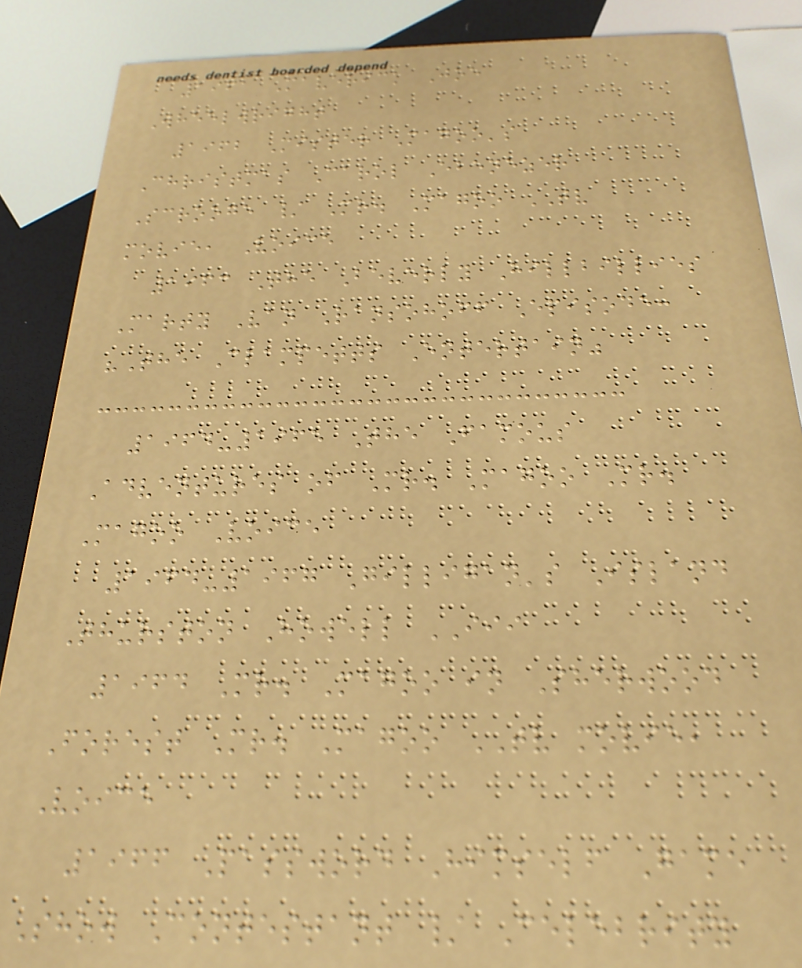1961 Maverick Joe
Wheelwright
1962 Mister Magoo's
Christmas Carol Ebenezer
Scrooge / Mr. Magoo TV
movie, Voice
1963 The Beverly Hillbillies
Marty Van Ransohoff Episode:
"The Clampetts Entertain"
1964-1965 The Famous
Adventures of Mr. Magoo Mr.
Magoo Voice
1964-1967 Gilligan's Island
Thurston Howell III
1964 Mr. Magoo in Sherwood
Forest Mr. Magoo TV movie,
Voice
1966 Password Himself Game
Show Contestant / Celebrity
